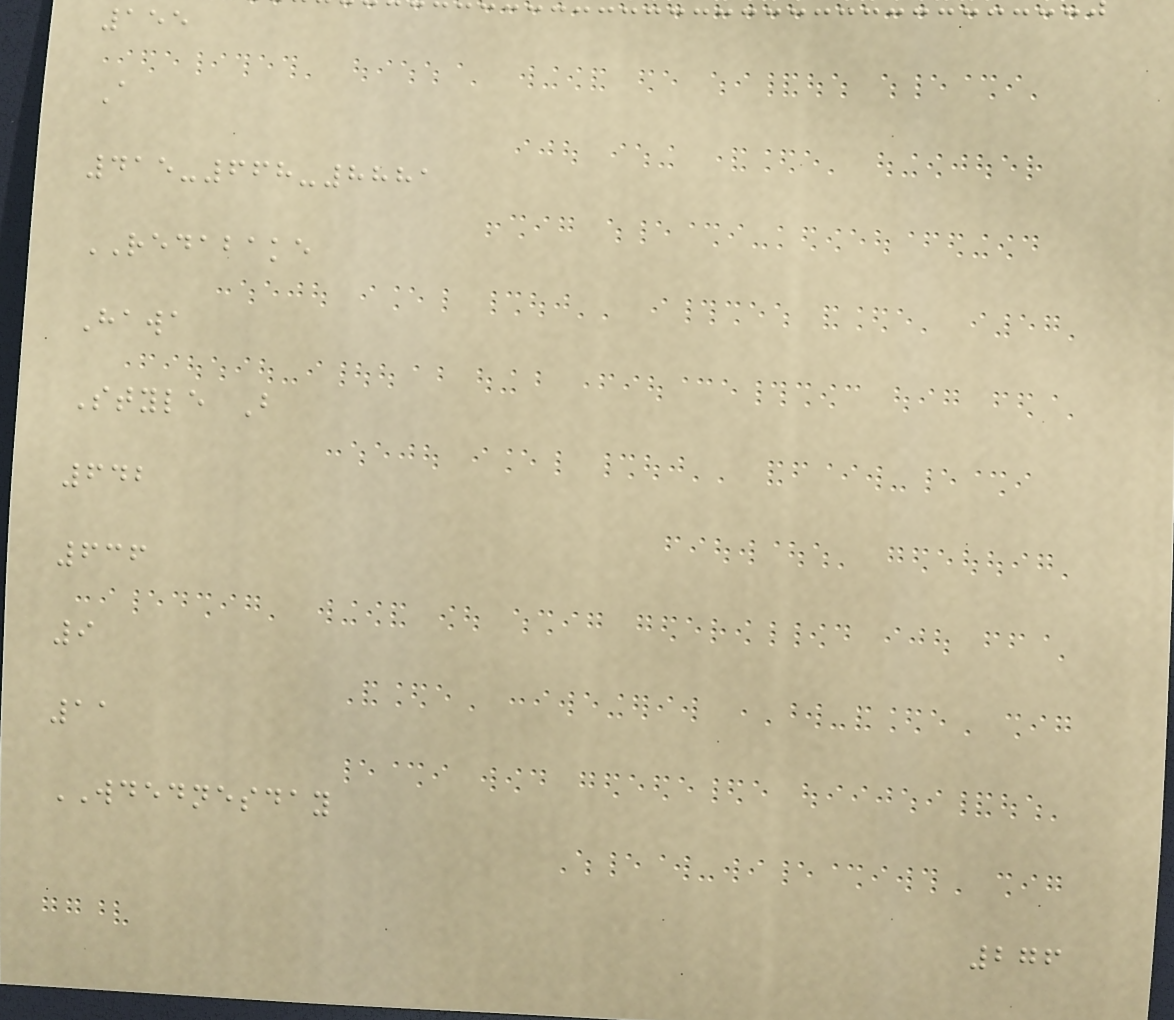155
A
415-668-8881
REDABAKE
Hawa
Style B
642
636
9
11
WDEDNESDAY
276
